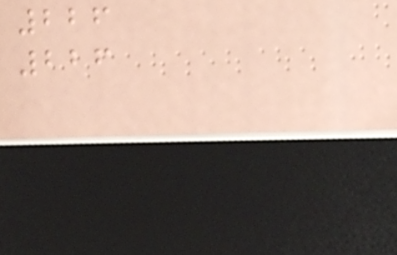226
226
